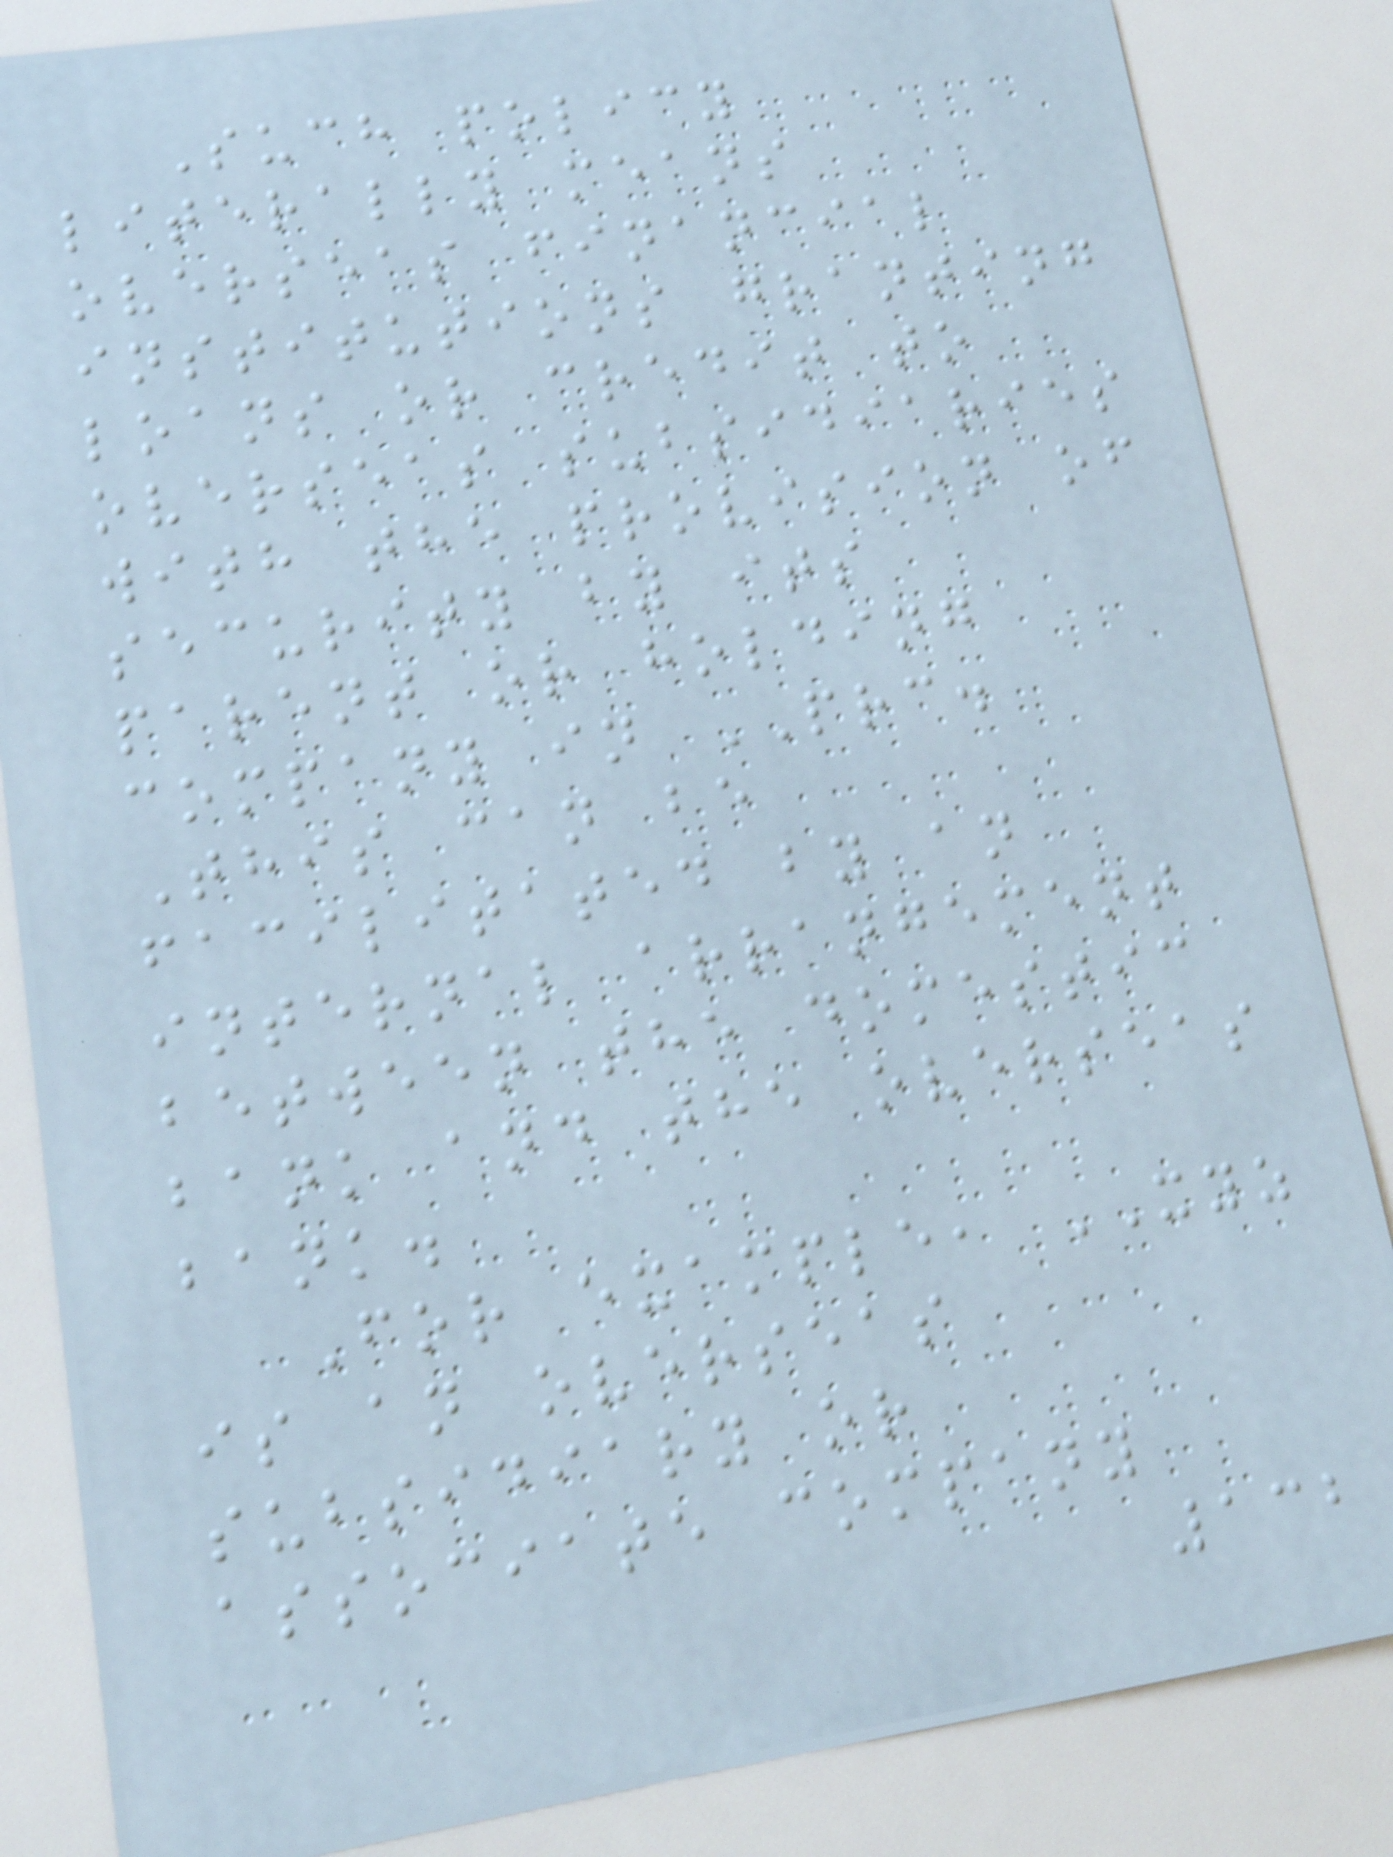Such policy
literally means
overseas financial
institutions granting
loans or credit to
overseas subsidiaries
with the provision of
security by its
parent or holding
company in PRC.
This can be
facilitated by an
internal arrangement
between the domestic
bank and the overseas
bank.
For example, XYZ
is an overseas
subsidiary or
associate company
132
